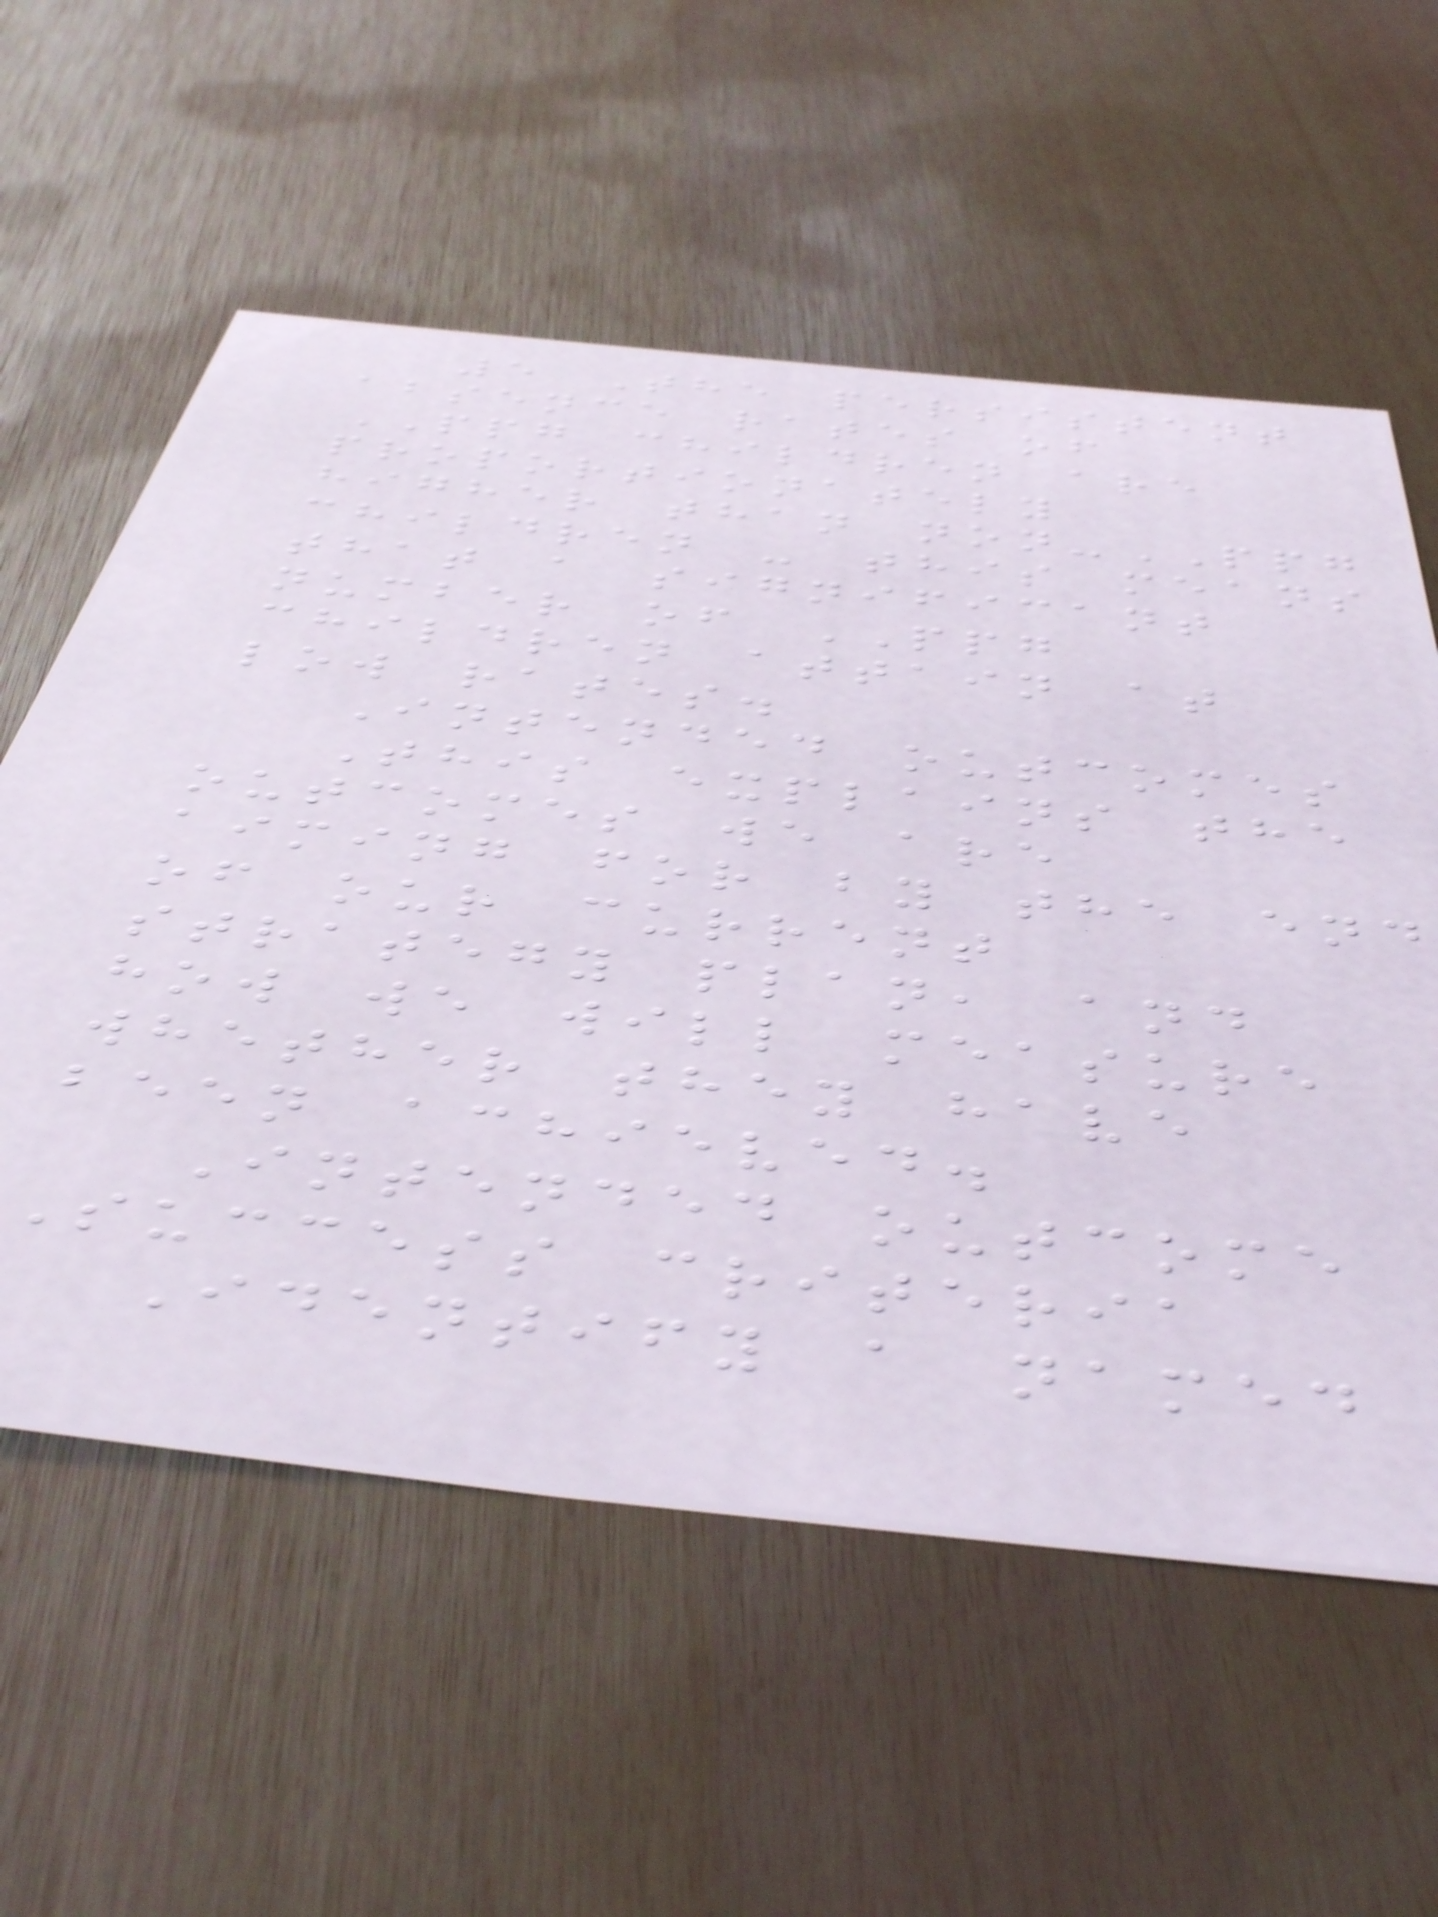5 The persistent
absence rates of
PPG children are
proportionately
higher than non-PPG
children - this means
that a significant
number of PPG
children attain at
low rates.
Intended outcomes
This explains the
outcomes we are
aiming for by the end
of our current
strategy plan, and
how we will measure
whether they have
been achieved.
Intended outcome
Success criteria
Identify a named
